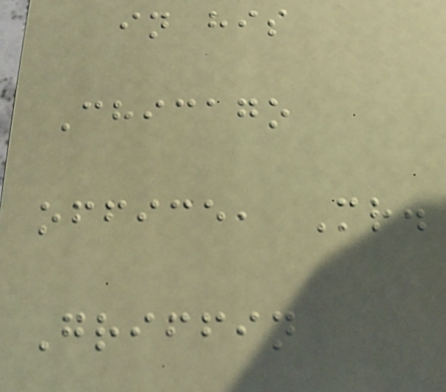in his
Chicago
office, Mr.
Griffin
